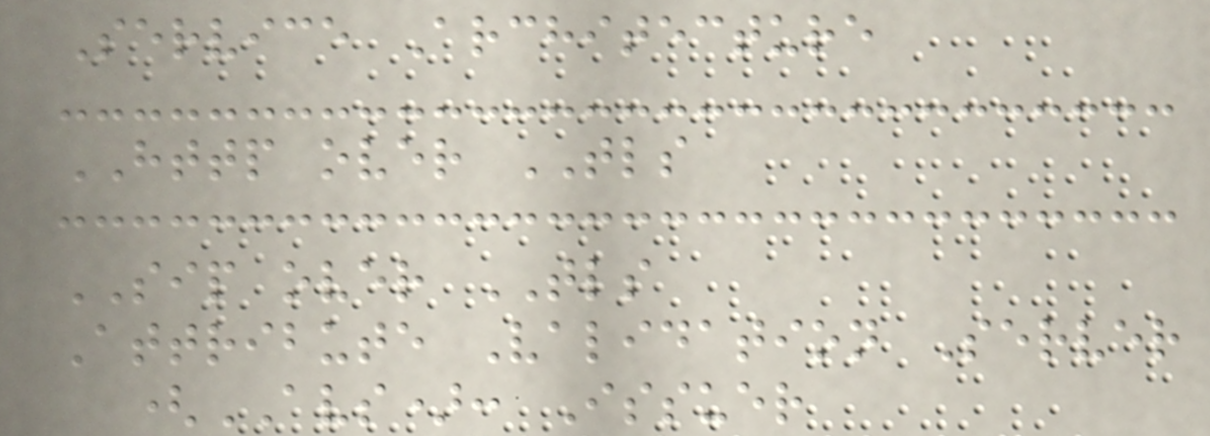Service Architecture
HTTP over TLS
SIP over TLS
Attribute Validation Server
(AVS): Issuer
